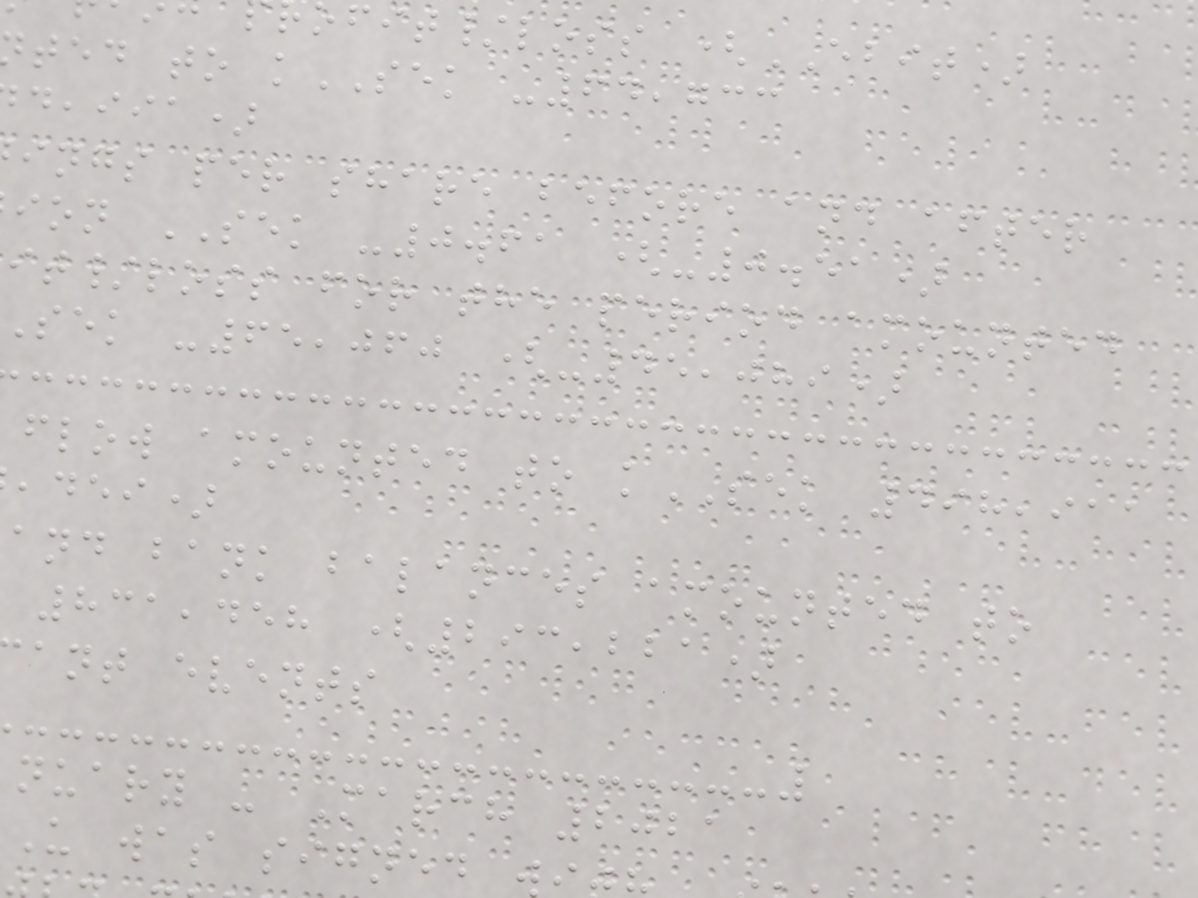ofit/loss (EBIT)
ted to kSEK -64,733
,iia)
ings per share before and after
ion SEK -0.61 (-0.51)
it/loss for the period amounted
sek -65,060 (-45,089)
flow amounted to kSEK 498,911
,dei)
and bank balances amounted to
831,458 (293,221)
ant events
nuary - March 2021
U was signed
